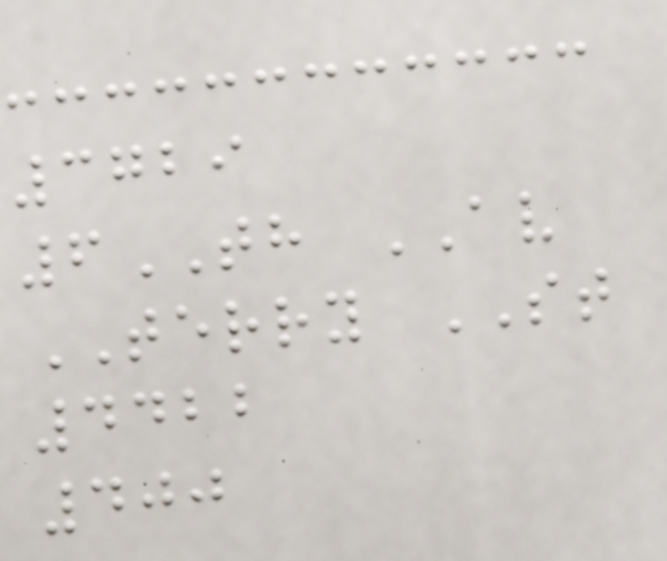3729
6TH AV
TERRY ST
4422
400
